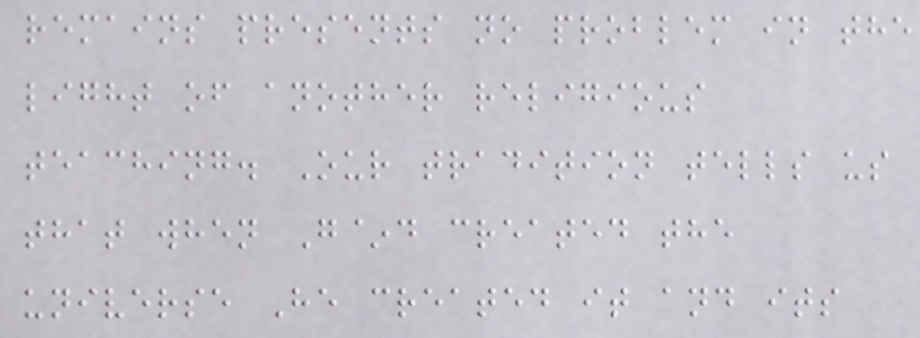remains presents no problem in the
light of another religious
teaching. Our tradition tells us
that when G~d created the
universe He created it and its
